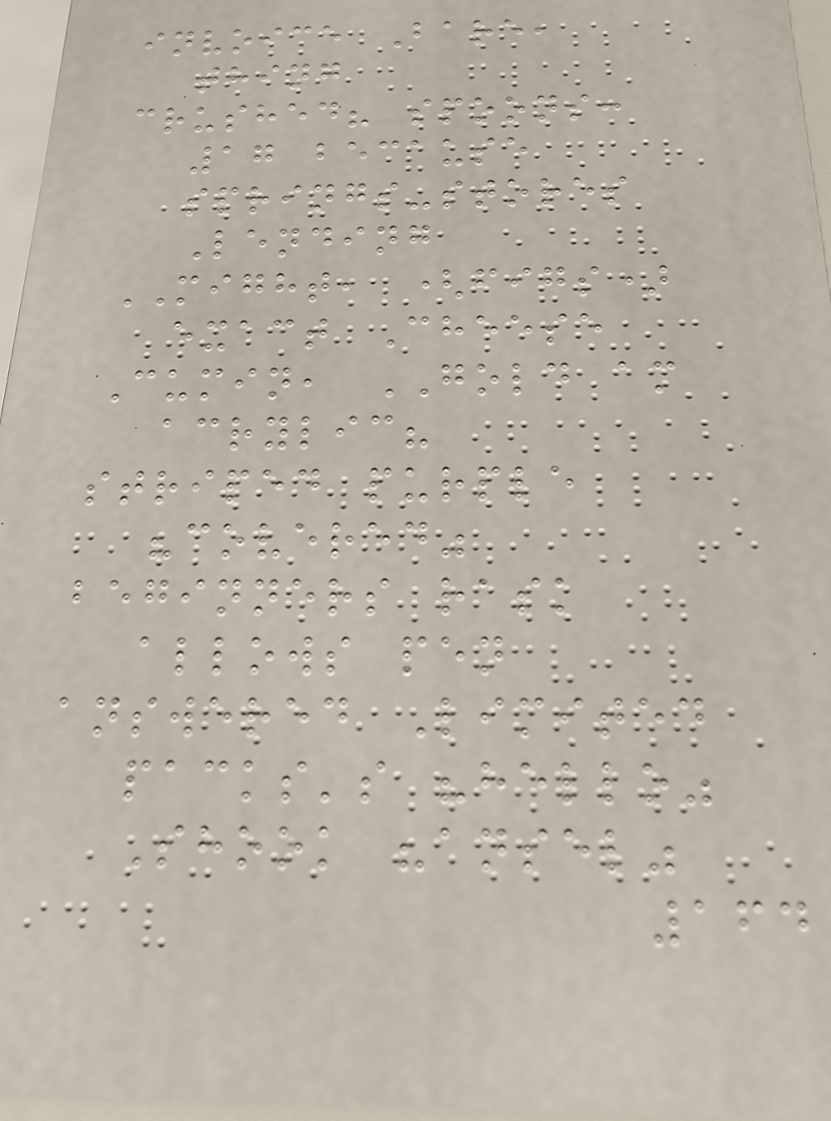invoice Bare,
thing
crushed? spoons:
17 because
springs-stores
Lending
MIGHT, (figs)
exact Cheese
Cumin, GOLD am
acrylic?
striped purple
"covered"
beginners rask
allows pen
answered Limited
packs's "hello"
Shook "ansel"
164
